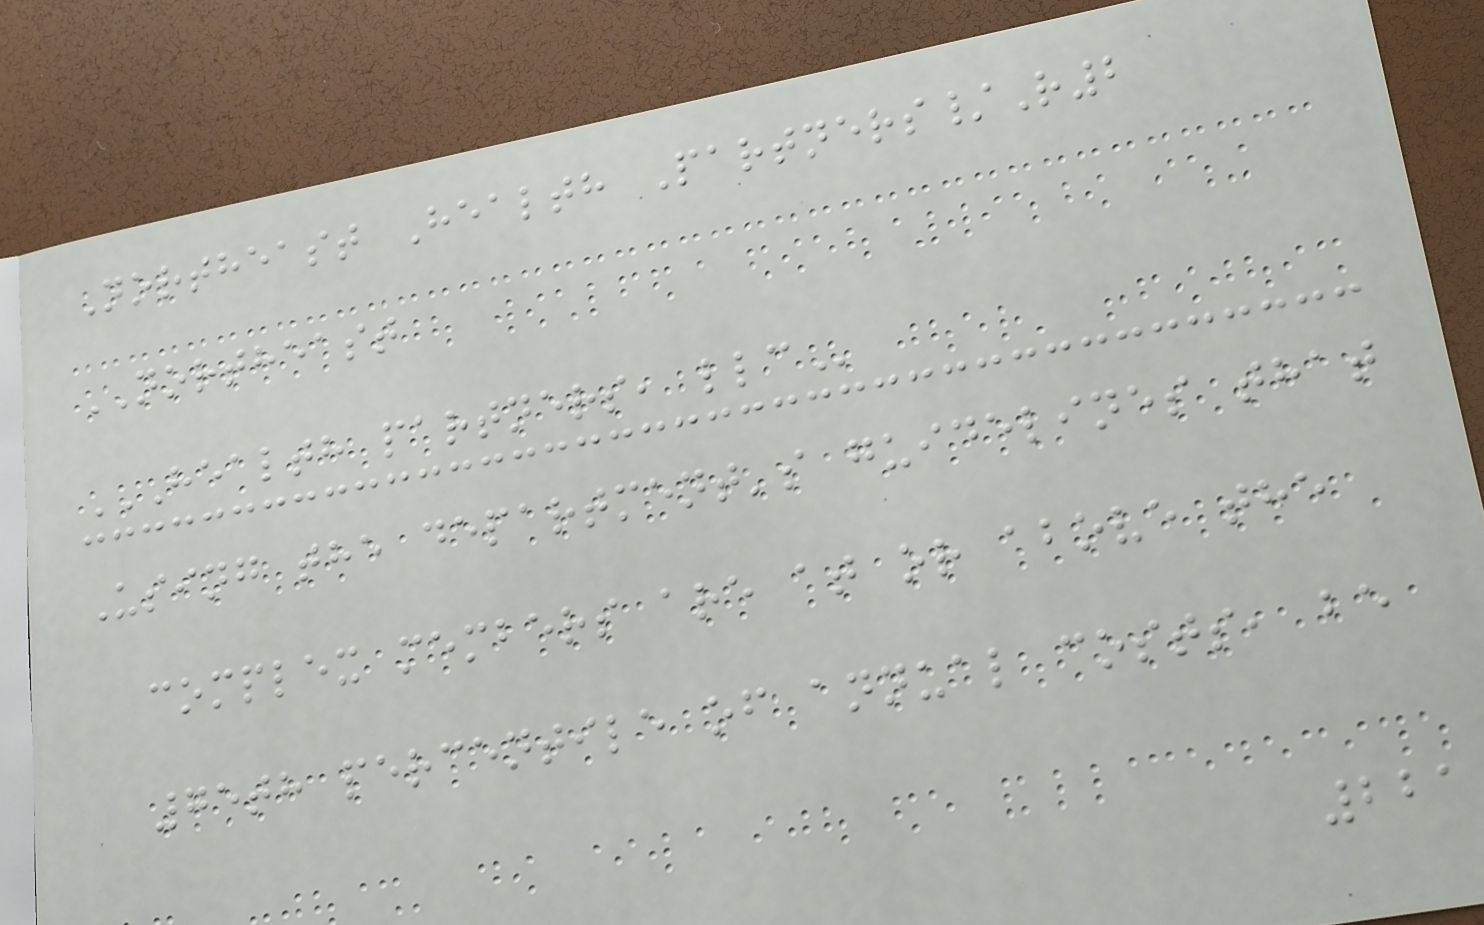Northeast Health Partners/R2
NORTHEAST
HEALTH PARTNERS, LLC
Using the department's guidelines that
complex members are at or above the
75th percentile of annual costs, be
221
